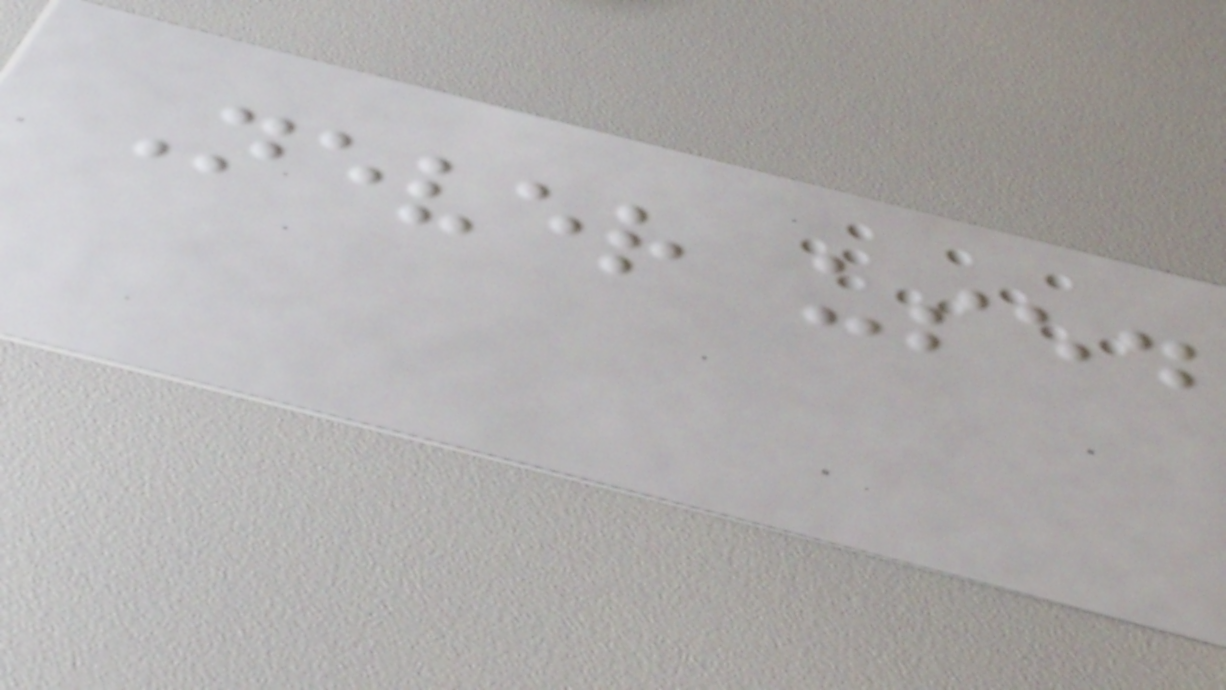Never used
